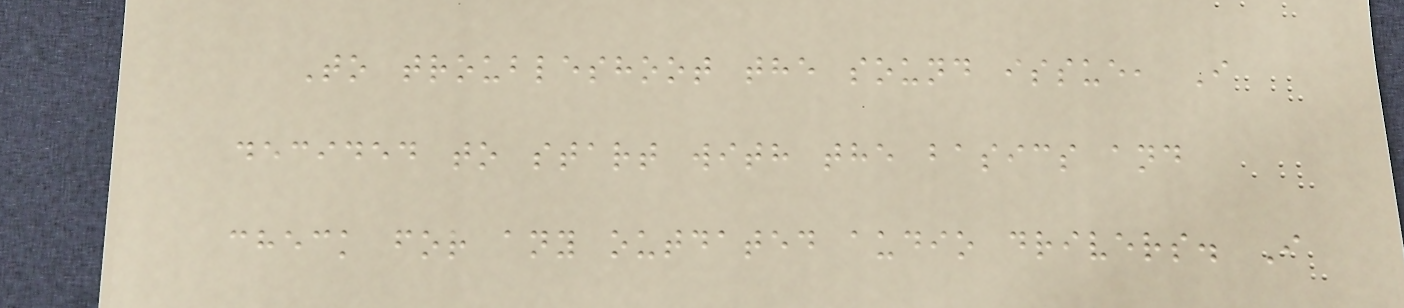To troubleshoot the sound issue, I
decided to start with the basics and
check for any outdated audio drivers. I
